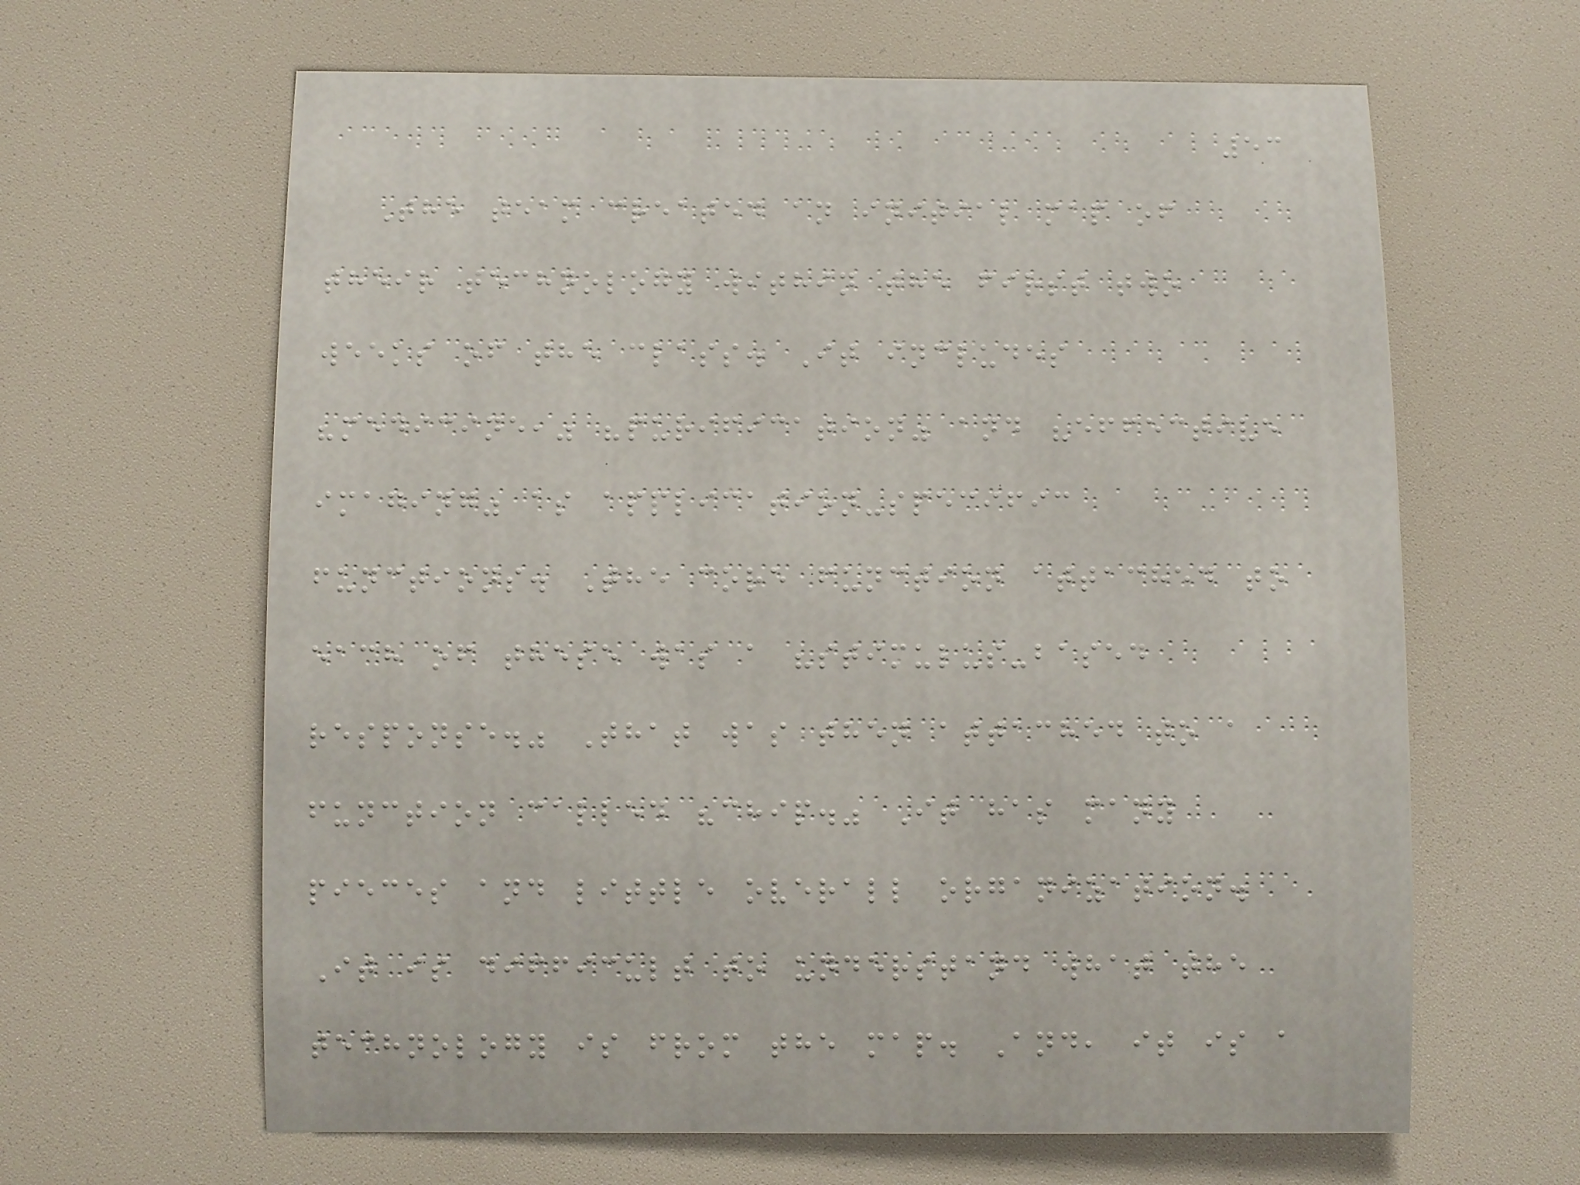53
The team created an initial map of
their technology within the first two
weeks of the class. It includes
"medicine," "purification" and "effective
imaging" as application-specific
functions. The core function attached to
each of these was a "stimulus-based
response." That was then attached to a
function called "chip." It has many
pieces and little overall organization.
It is difficult to understand what the
technology is from the map. And, it is a
